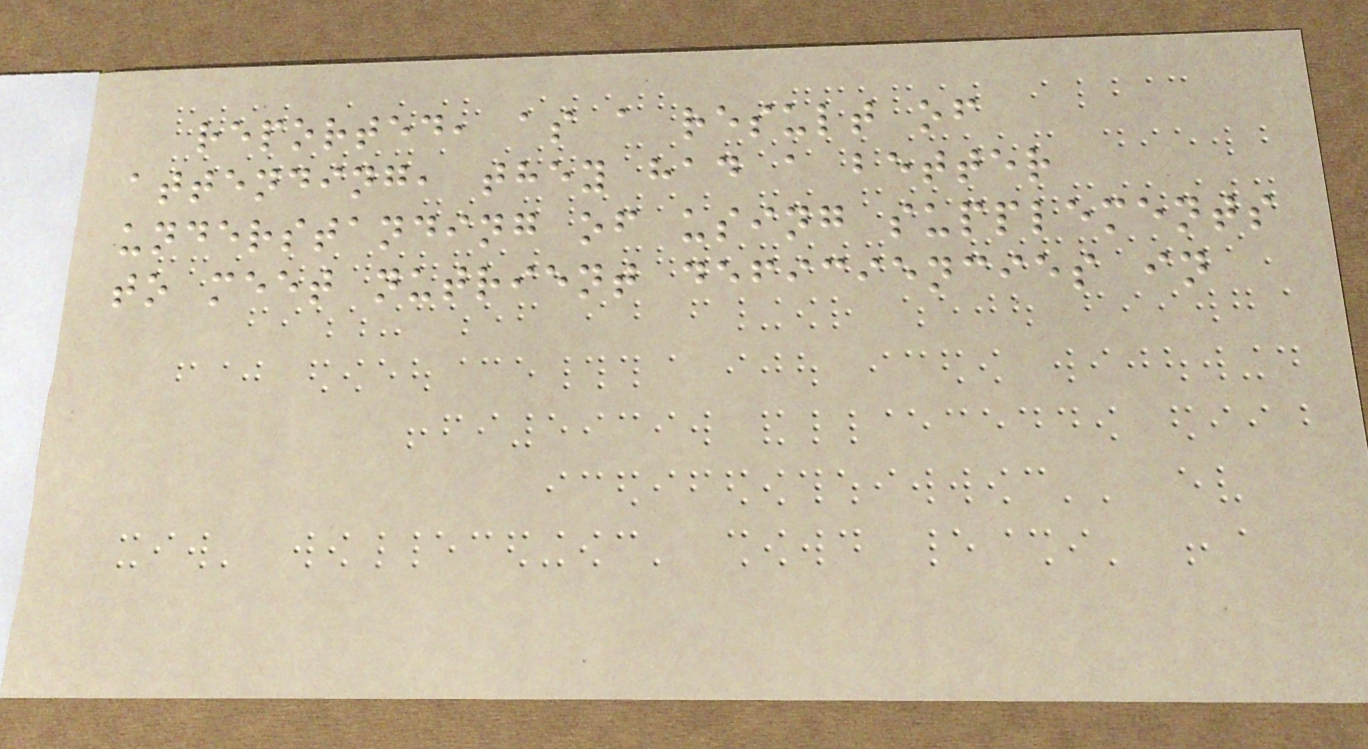reported, as a result of
attending, they had a better
understanding of using supplements
to meet nutrient deficiencies in
